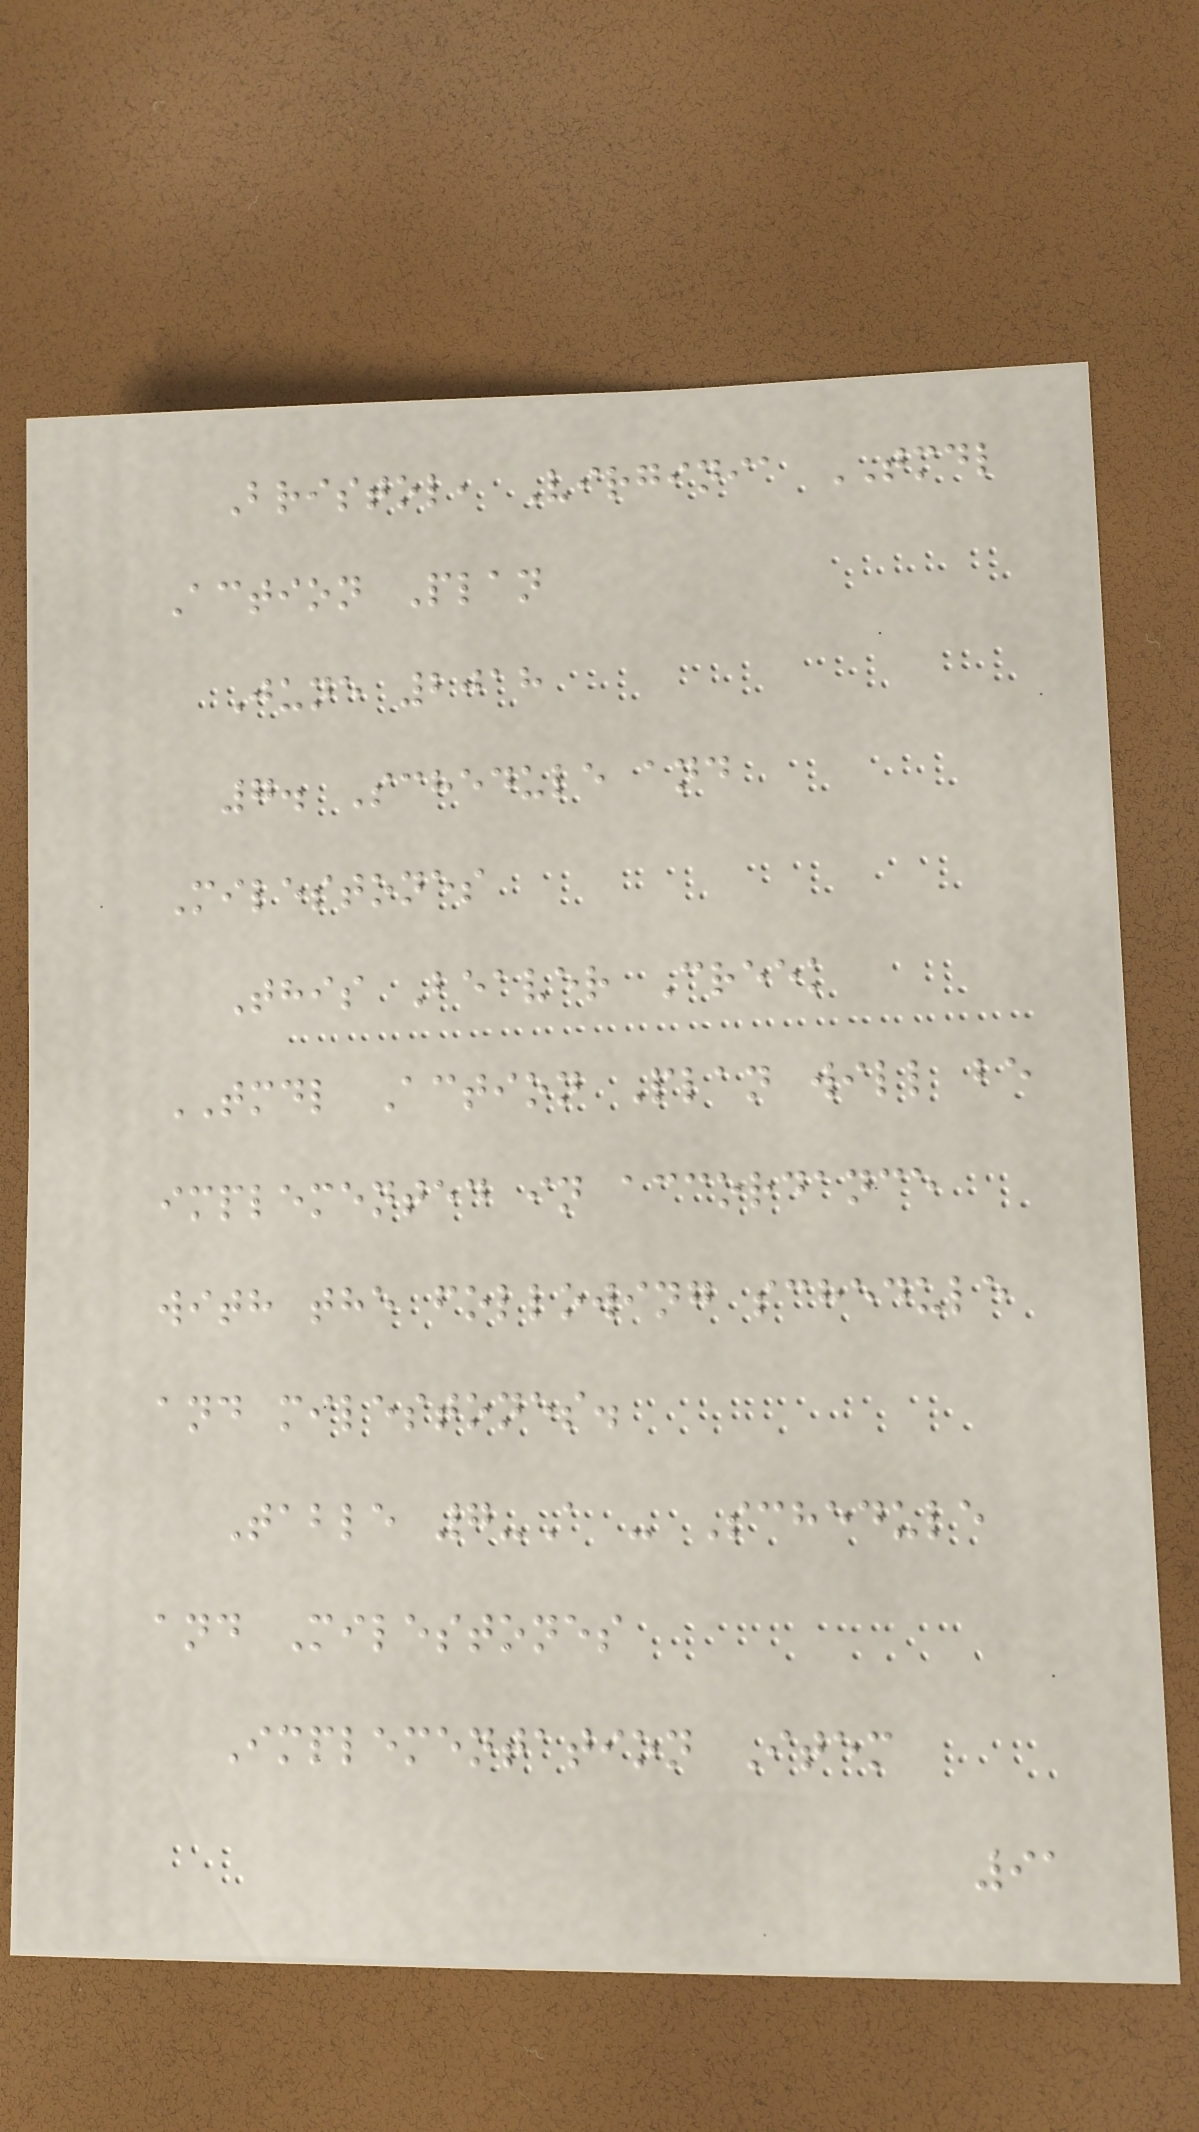Bristol, Virginia TMDL
Action Plan
June 2018
7. Schedule and
Milestones
This Beaver Creek
TMDL Action Plan will be
implemented in accordance
with the following schedule
and milestones.
Table 7-A - Schedule
and Milestones
Implementation Item
91
